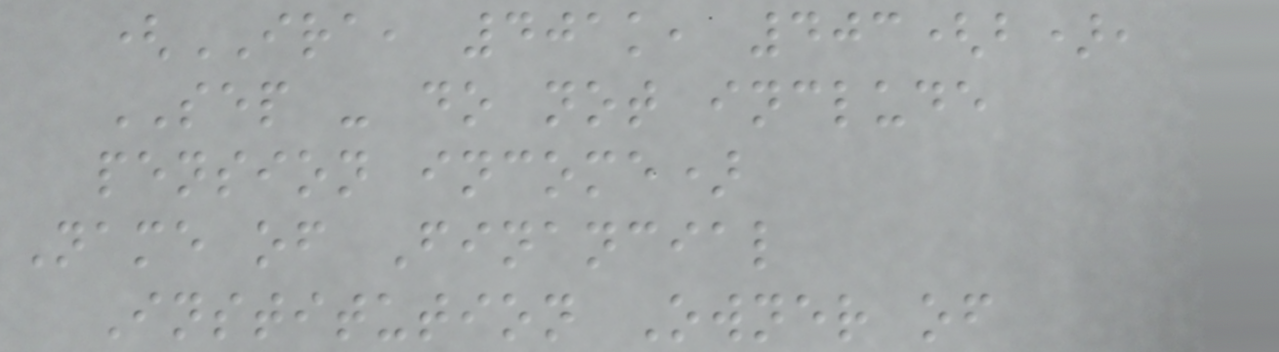(IRA, 401k, 403(b),
SEP - do not include
pension income)
Name of Financial
Institution Owner of
